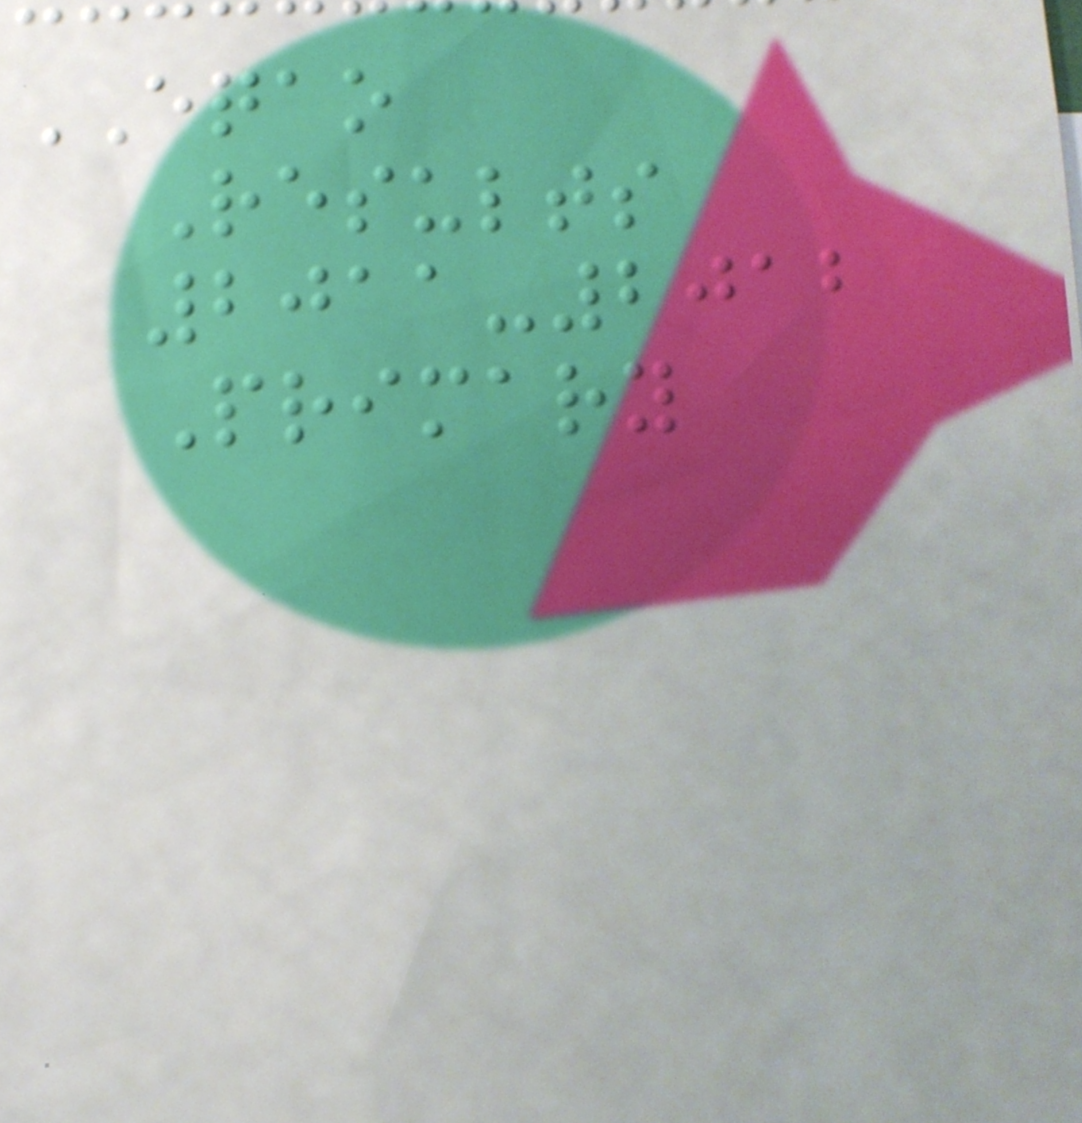EQAO
Results
2011-2012
Primary
